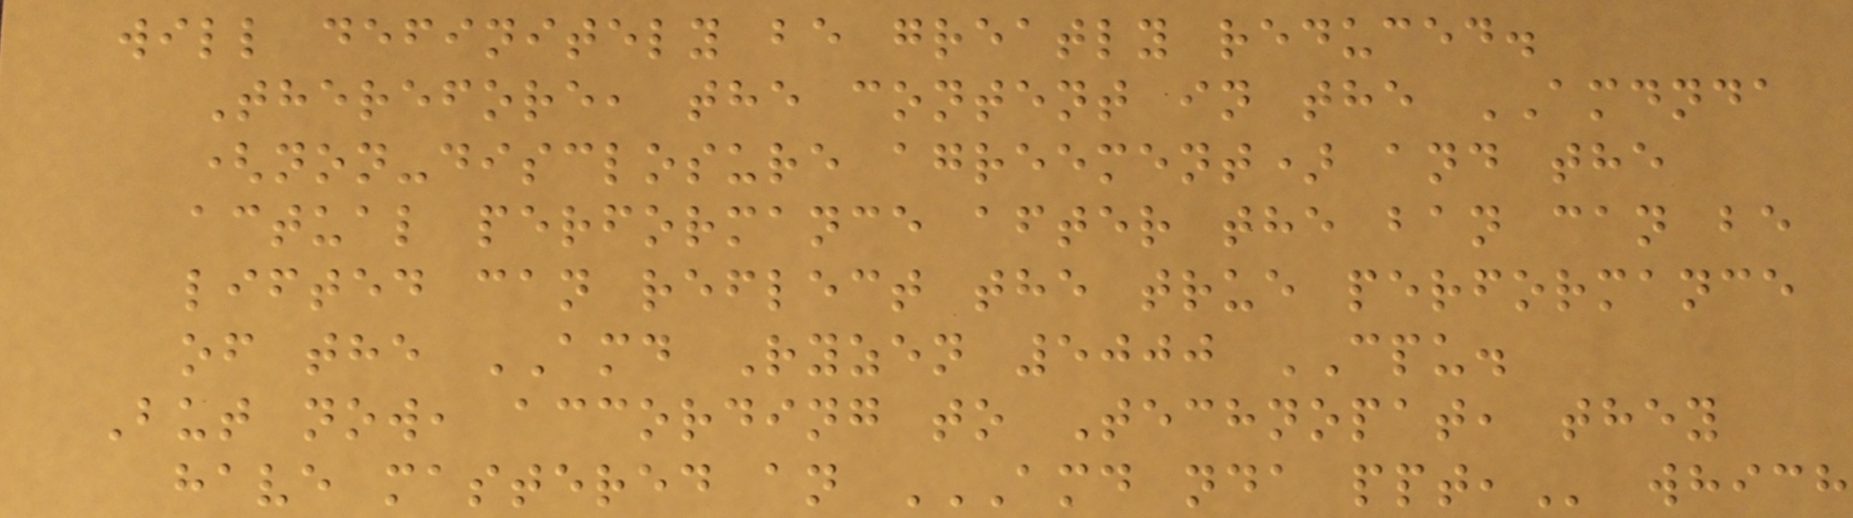will definitely be greatly reduced.
Therefore, the content in the AMDNDA
(non-disclosure agreement) and the
actual performance after the ban can be
lifted can reflect the true performance
of the AMD Ryzen 5000 CPU.
But now, according to Technopat, they
have mastered an AMD NDA PPT, which
